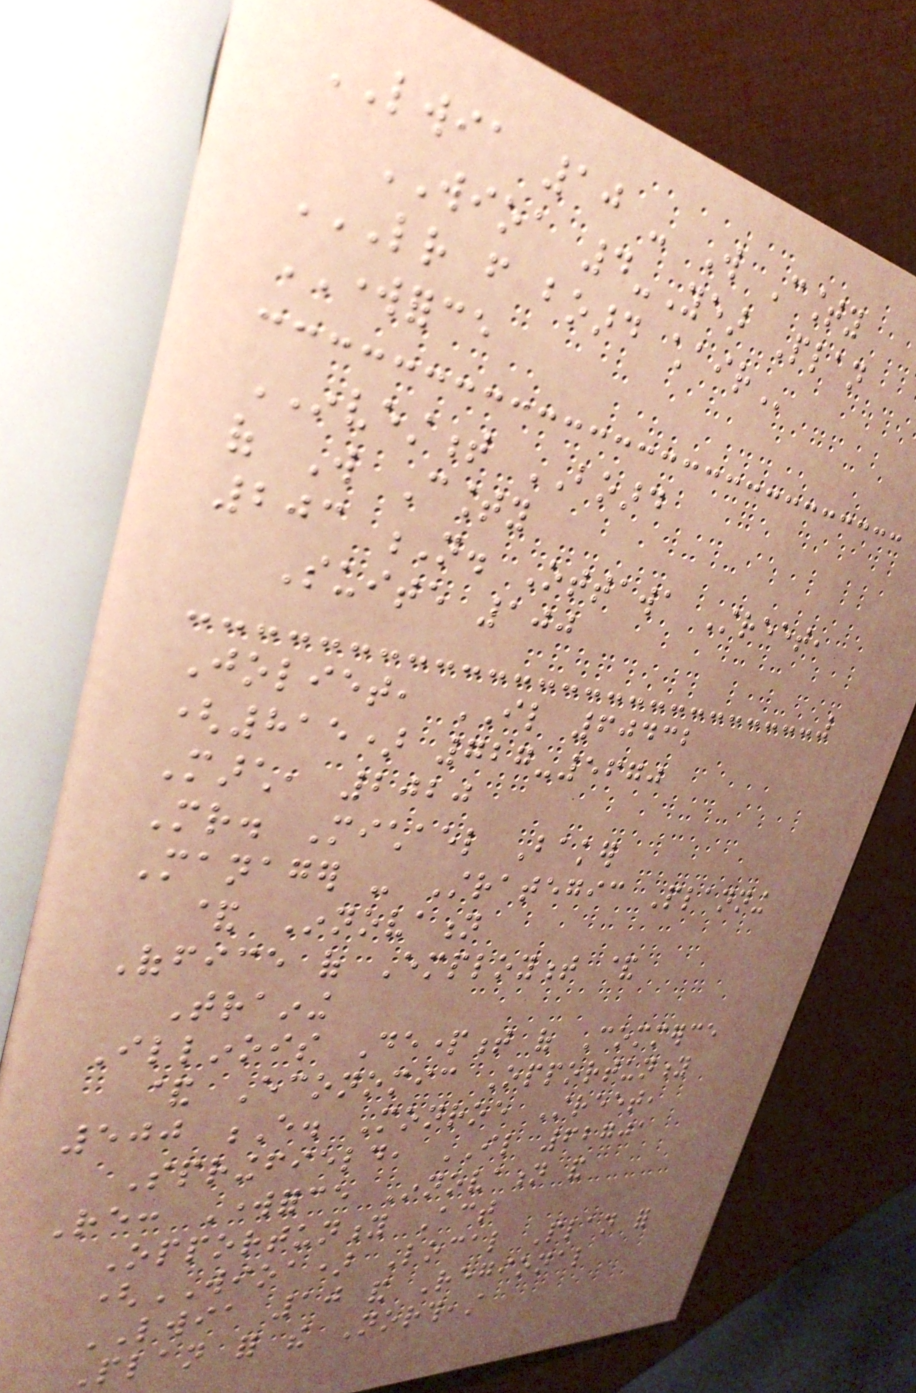LWIA 10 - Will County
WIOA 4-Year Plan
LETTER FROM BOARD CHAIR
WORKFORCE
INVESTMENT BOARD
of Will County
203 N. Ottawa Street,
Suite 100
Joliet, IL 60432
(815) 727-5670
March, 2020
Mr. Michael Baker
Manager - Strategic Planning
& Innovation
Office of Employment &
Training
Illinois Department of Commerce
& Economic Opportunity
500 E. Monroe Street,
Springfield, IL 62701
Re: Workforce Innovation and
Opportunity Act
(WIOA) Local Plan for
LWIA 10 and Regional
Plan for the Northeast
